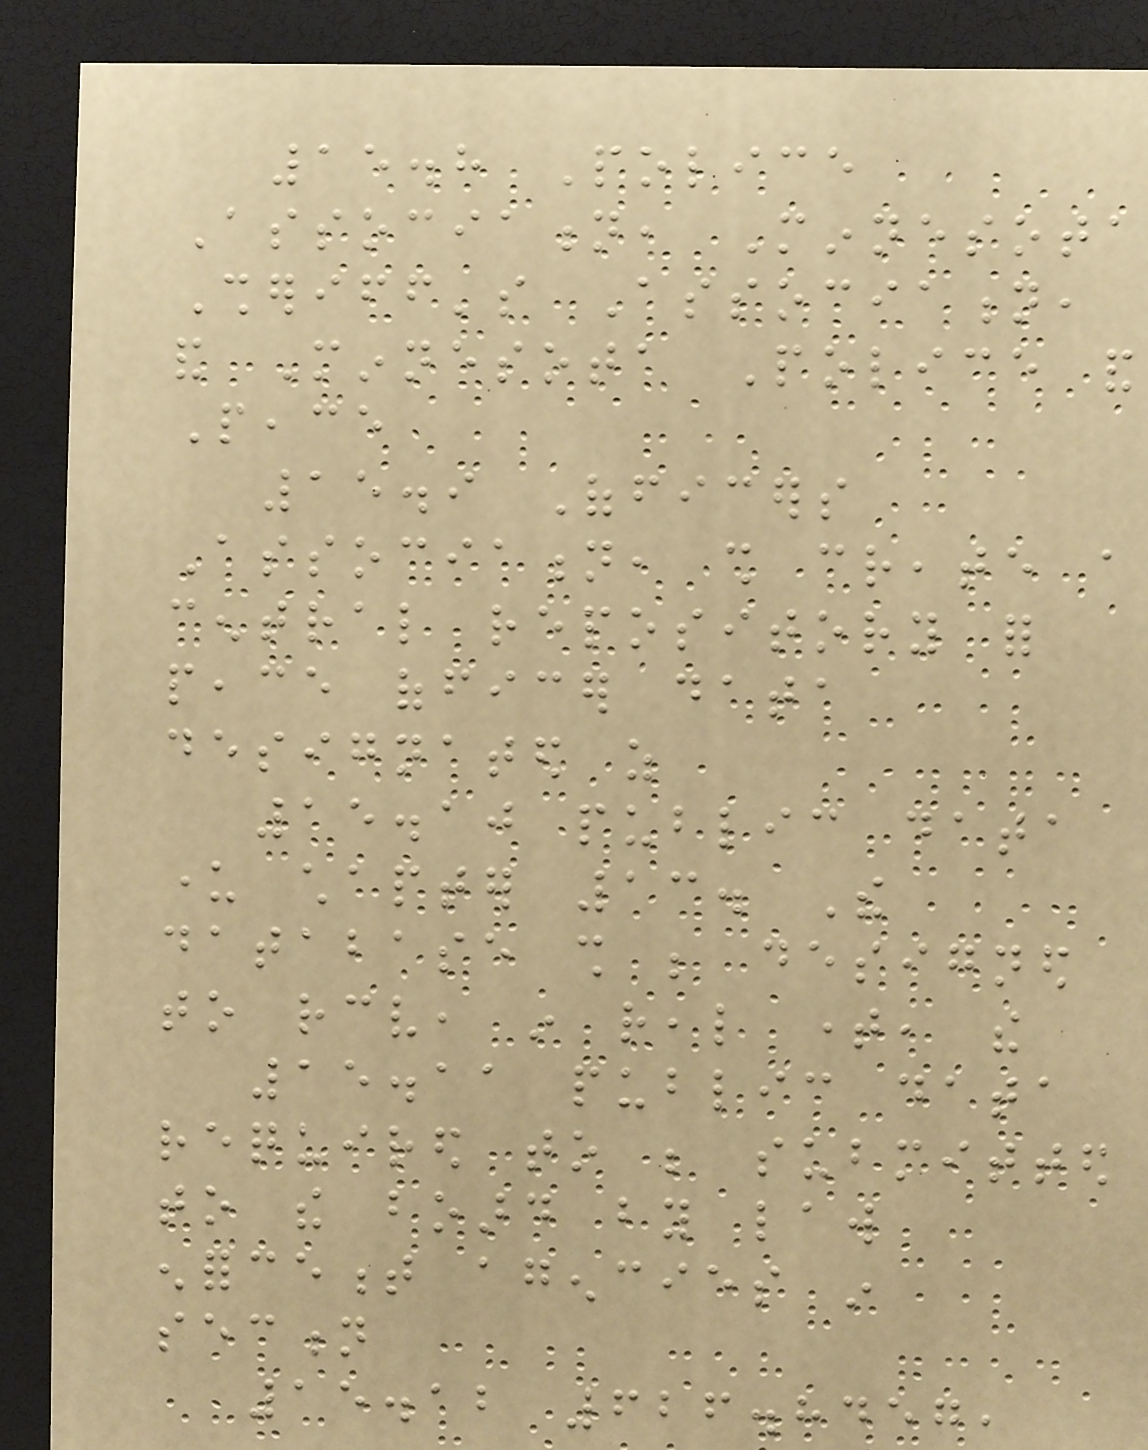15.8 Police
Association, Minnesota
Sheriff's Association,
and Minnesota Police and
Peace
15.9 Officers
Association, shall create a
central repository for
peace officer data
designated as
15.10 public data
under chapter 13. The
database shall be designed
to receive, in real time, the
15.11 public data
required to be submitted
to the board by law
enforcement agencies in
section
15.12 626.8457,
